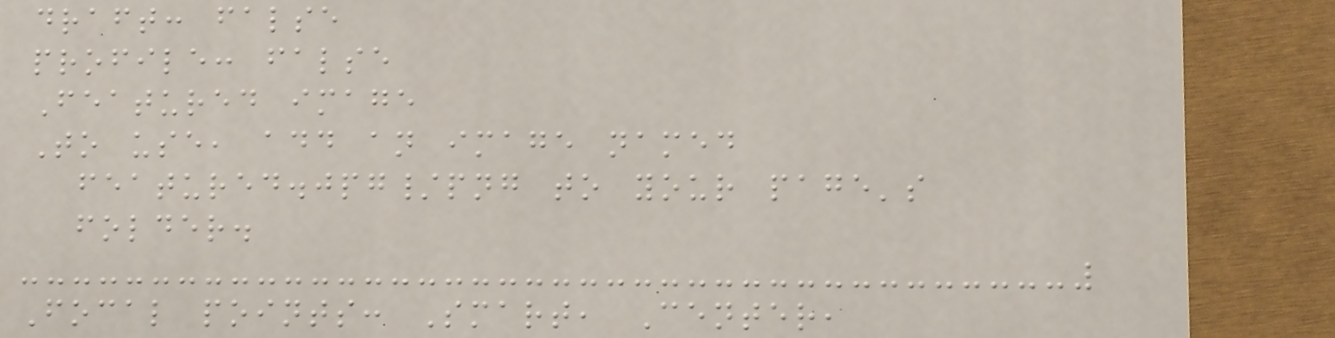draft: false
profile: false
Featured image
To use, add an image named
featured.jpg/png to your page's
folder.
Focal points: Smart, Center,
